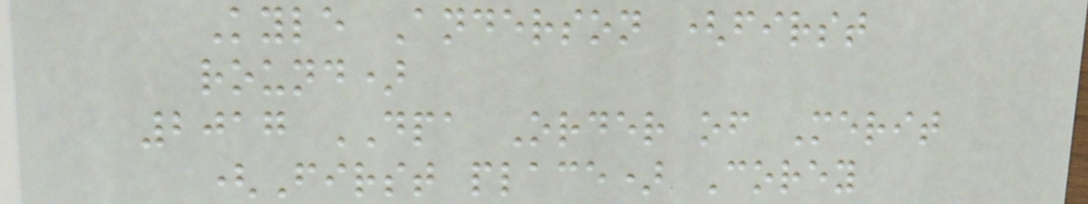Kyle Anderson (first
round)
2017 DPA Order of Merit
(First place) Corey
